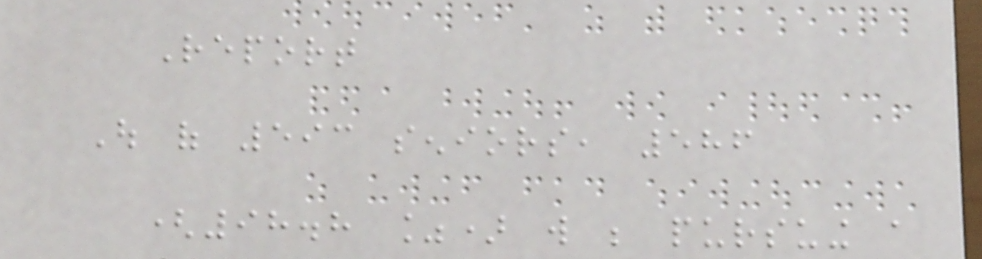Report
Out of 593 seniors, 586
(98.8 %) will be pursuing a
